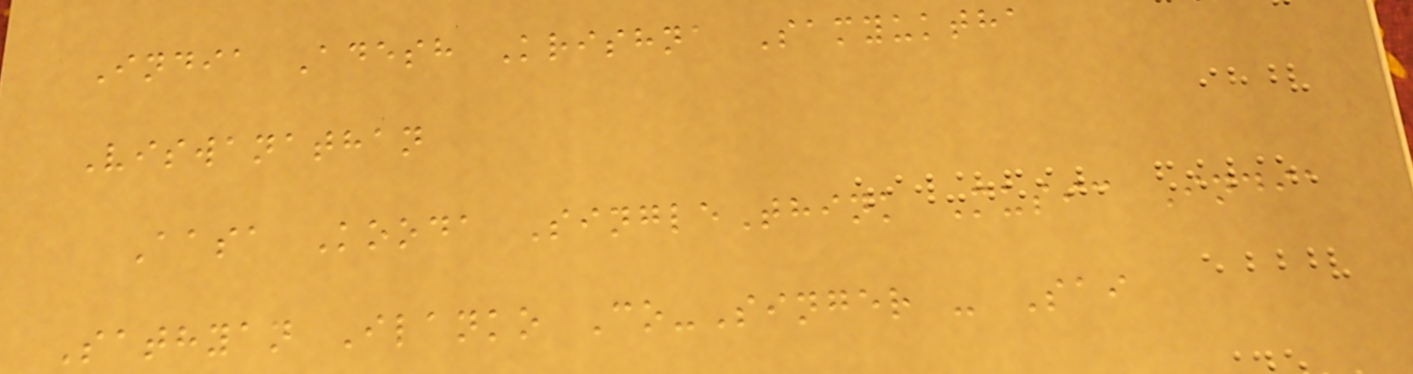India Adesh Krishna Samyuktha
Viswanathan
Aasa Kooda SingleThink Music India
Sathyan Ilanko Co-Singer - Sai
